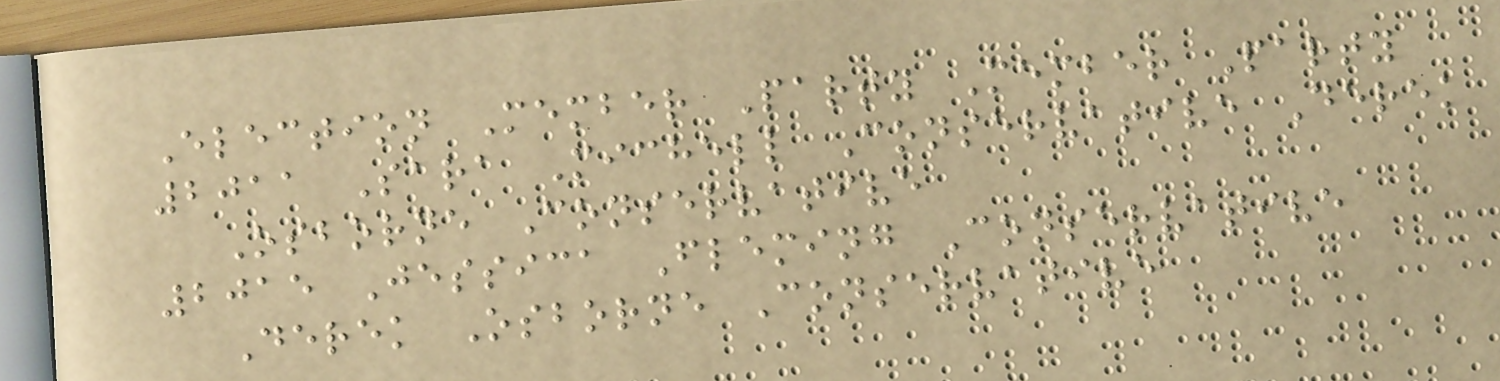Election Member Party Member Party
2011 Sara Michell Conservative Derek
Osborne Conservative
2015 Jessica Fleming Conservative
Derek Osborne Conservative
